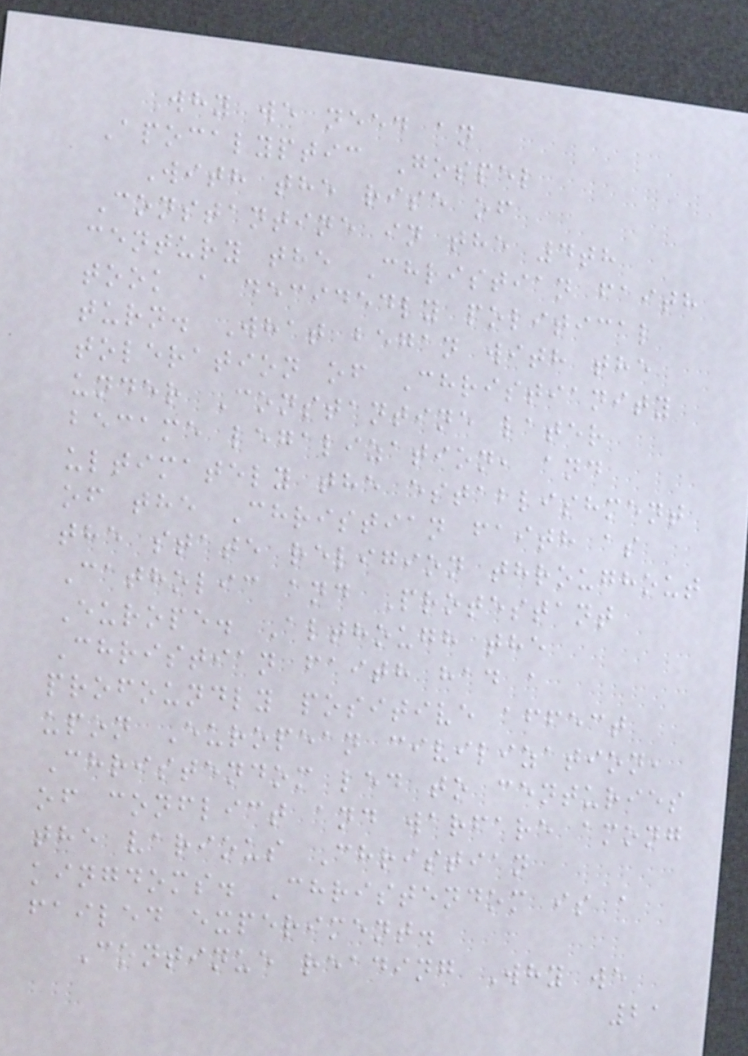Why we need an
Apocalyptic Gospel
With the rise of
Constantine in the 4th
century the Christian faith
took a decidedly political
turn. What began with the
toleration of Christianity
under Constantine later
became legalization, and
ultimately the establishment
of the Christian faith as
the state religion throughout
Catholic and Protestant
Europe. Although the
Christian faith had a
profoundly positive affect
upon European civilization,
Christendom led to centuries
of conflict and warfare among
the various Christian
kingdoms. Christendom is a
failed experiment.
Continue reading Why we
21
